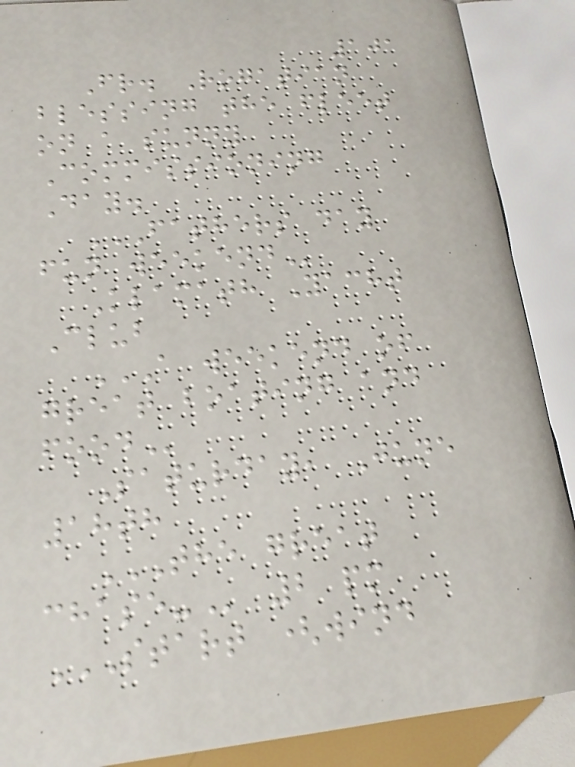101
Fr. Rogatian
blessing the fleet
on a sunny
Commissioning
Day.
FATHERS DAY
FUN WEEKEND
Klamath Yacht
Club
A WEEKEND OF
GREAT BOATING AND
FOOD
Saturday, June
18th
THE GREAT
CHASE- 2 pm
START (WIND
